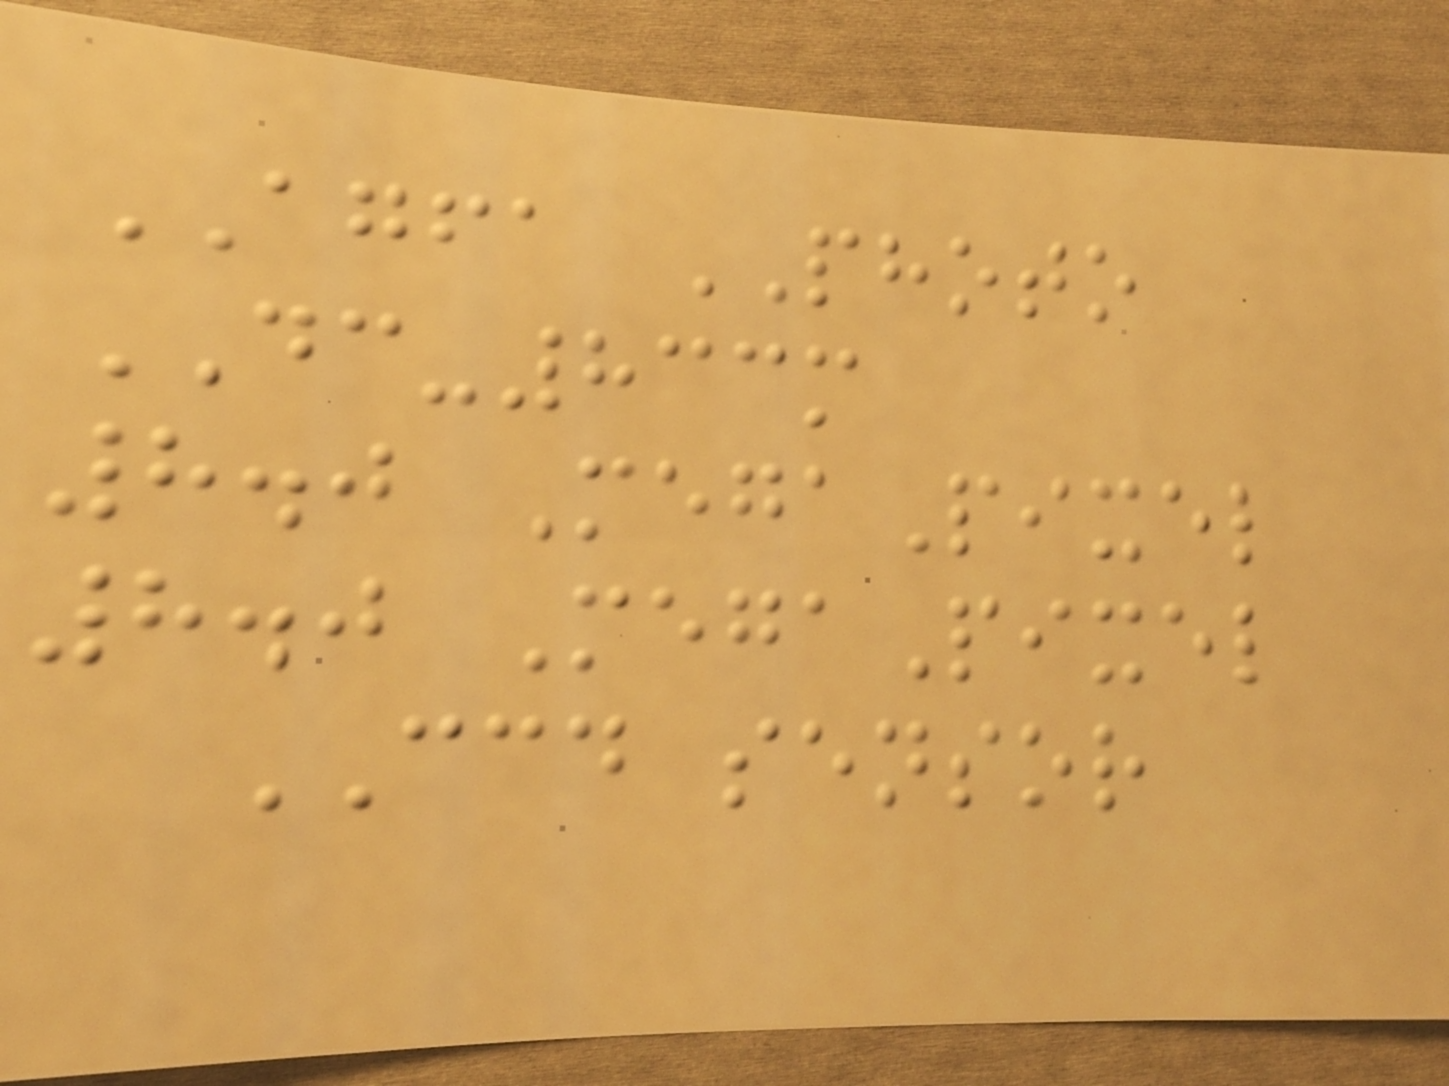AGFA PHOTO
DC-833m
8.0 MegaPixel
8.0 MegaPixel
CCD sensor
